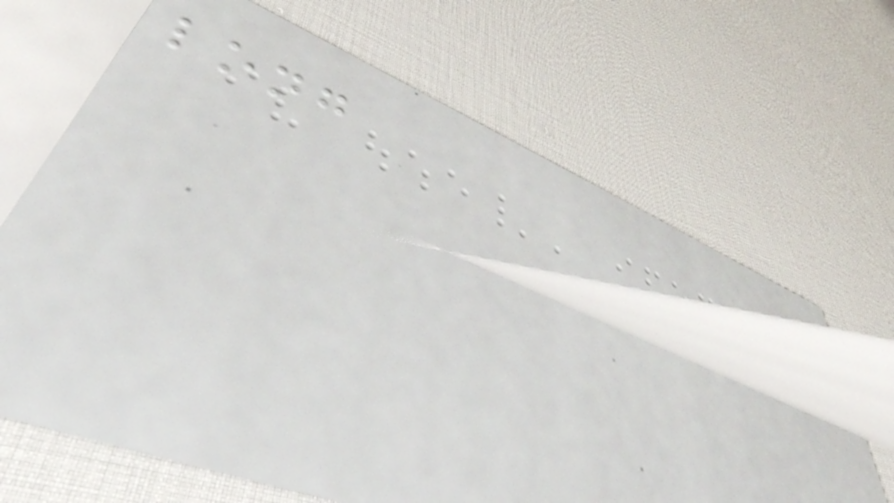long
